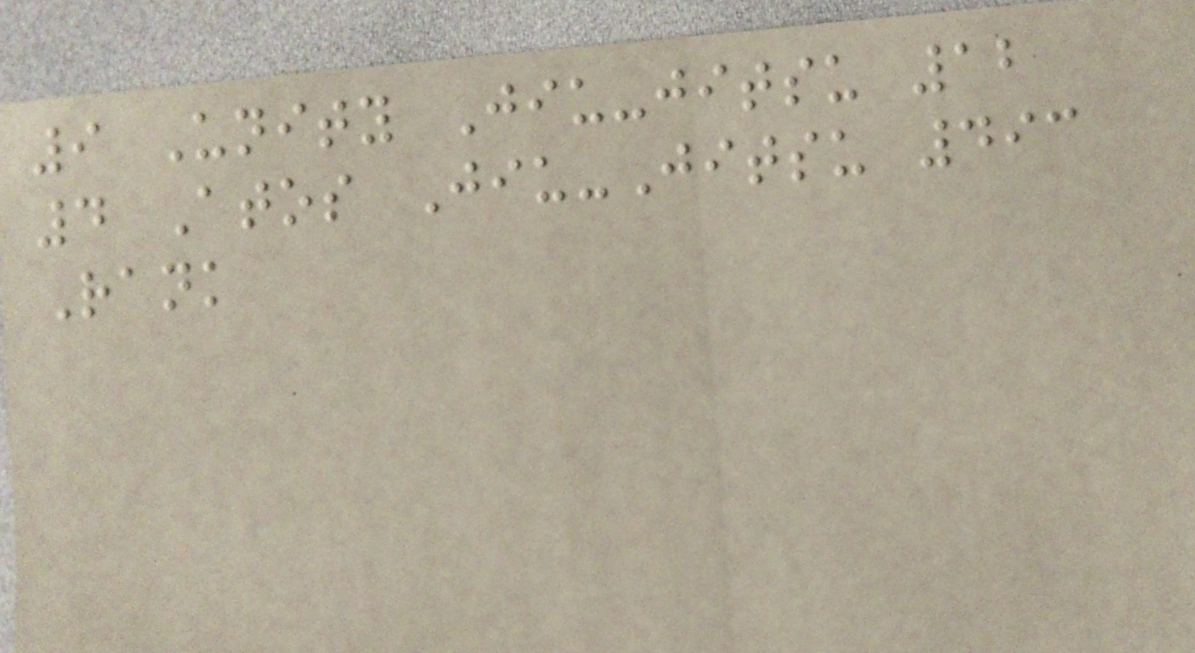9 Unity Jiu-jitsu 12
4 Atos Jiu-Jitsu 493
Rank
